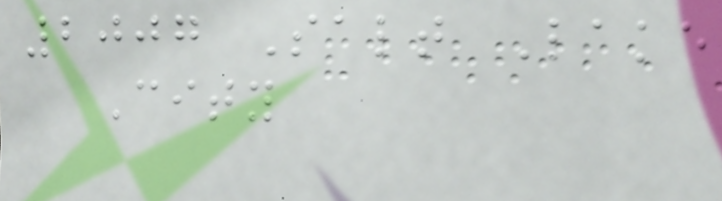2007 Salt Lake
City
